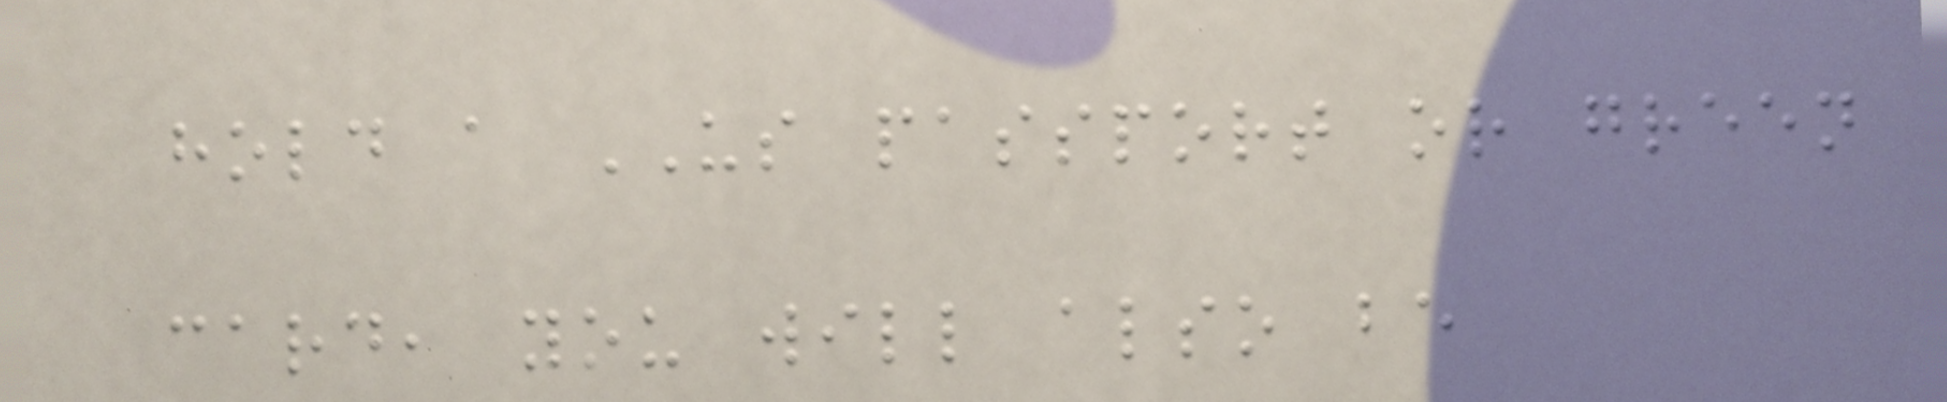hold a US passport or green
card, you will also be
